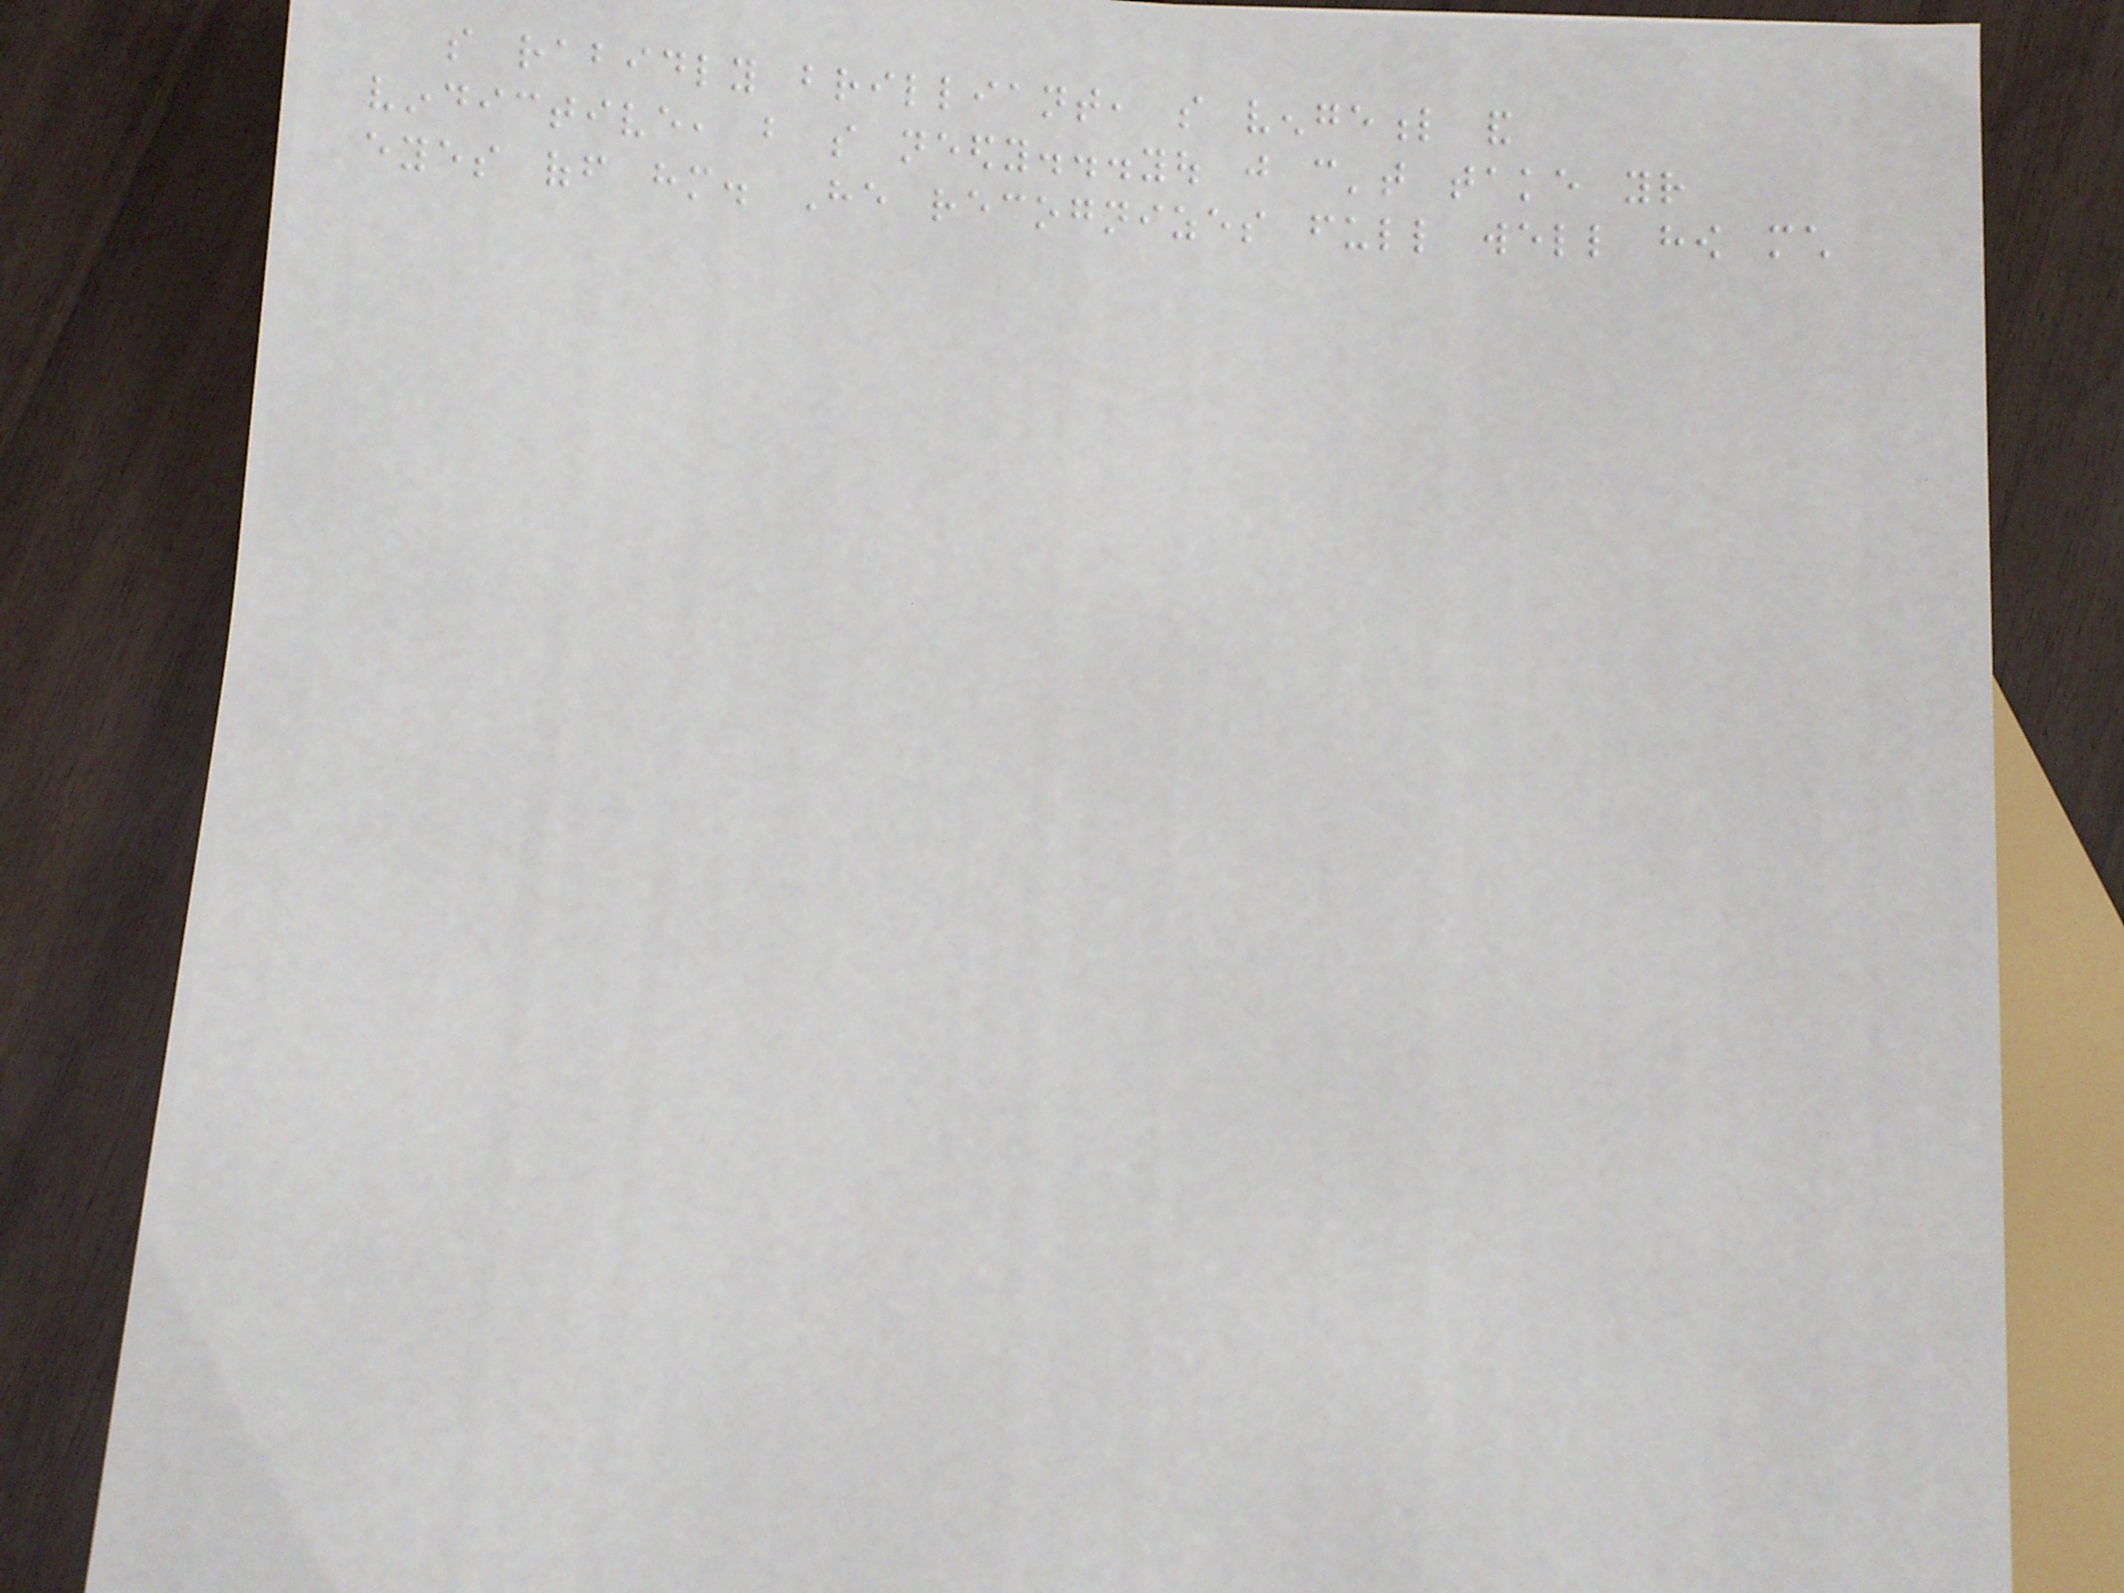so rabidly brilliant, so vengeful and
vindictive, but so needy...you just can't take your
eyes off him. He recognizes full well how much
